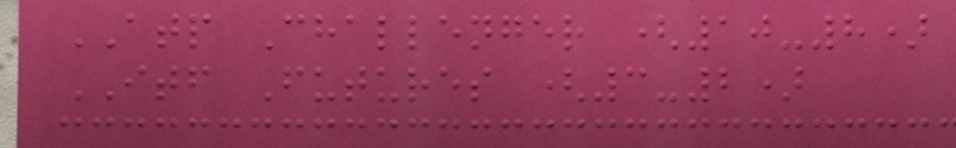ATP Challenger (10-8)
ITF Futures (3-2)
